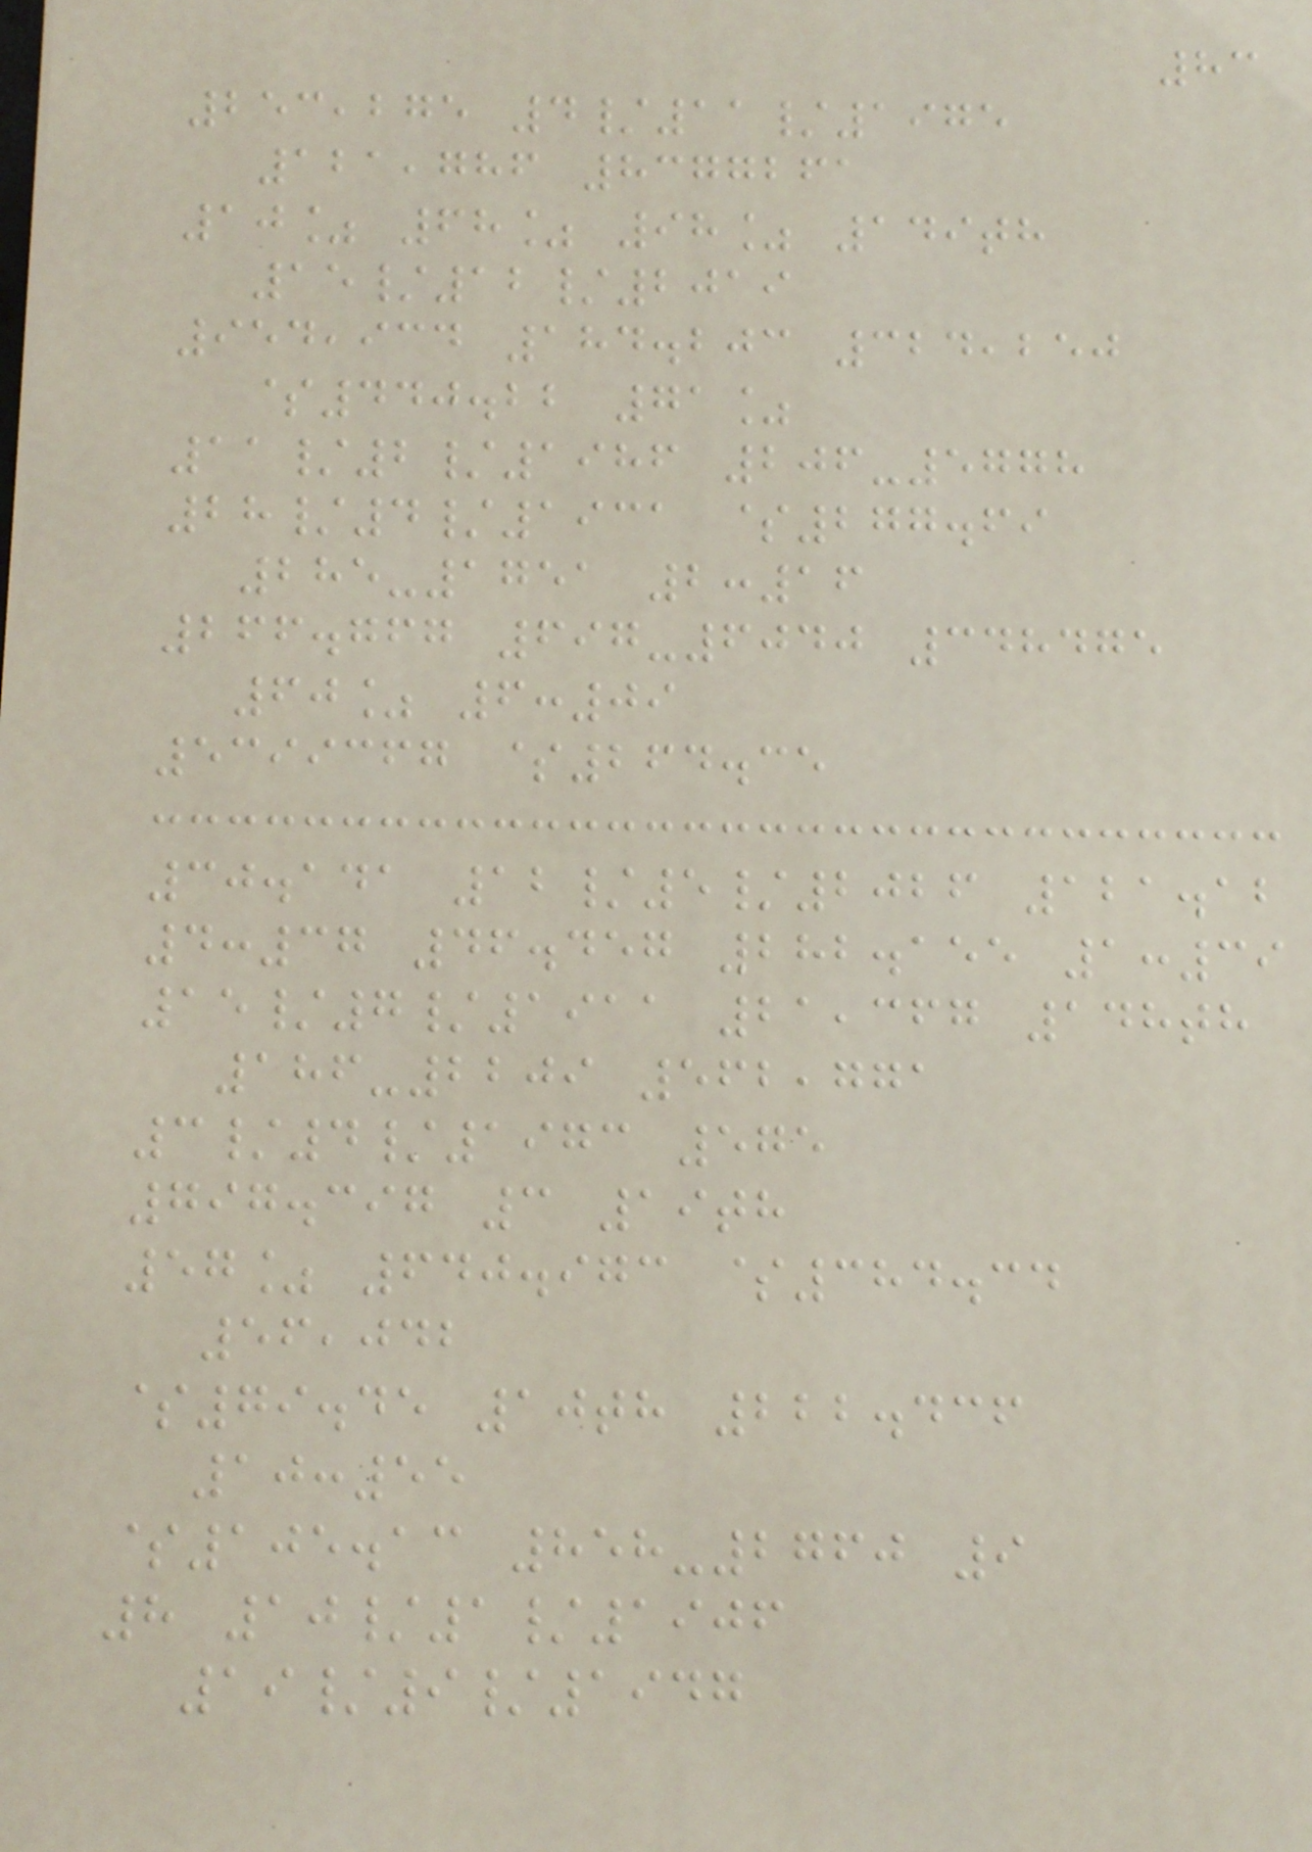83
253,275 4/11/1975
121,786 8377261
10% 68% 98% 149th
15/12/2019
954,934 184.203 324,250
$440.22 71%
11/2/1986 206-5778
28/4/1931 $277.69
285-1751 2:16
266.767 697-6040 348475
60% 6:09
5399367 $264.35
30.141 12/5/2026 121.12
4:37 46.457 282.155 1:39
15/7/1911 21,367 148th
186-2209 562,771
3/4/1973 575
797.397 3 19th
57% 640.973 $384.34
56,042
$79.45 10th 222.436
10:55
$105.13 858-2760 9
8 10/1/1906
19/9/1947
